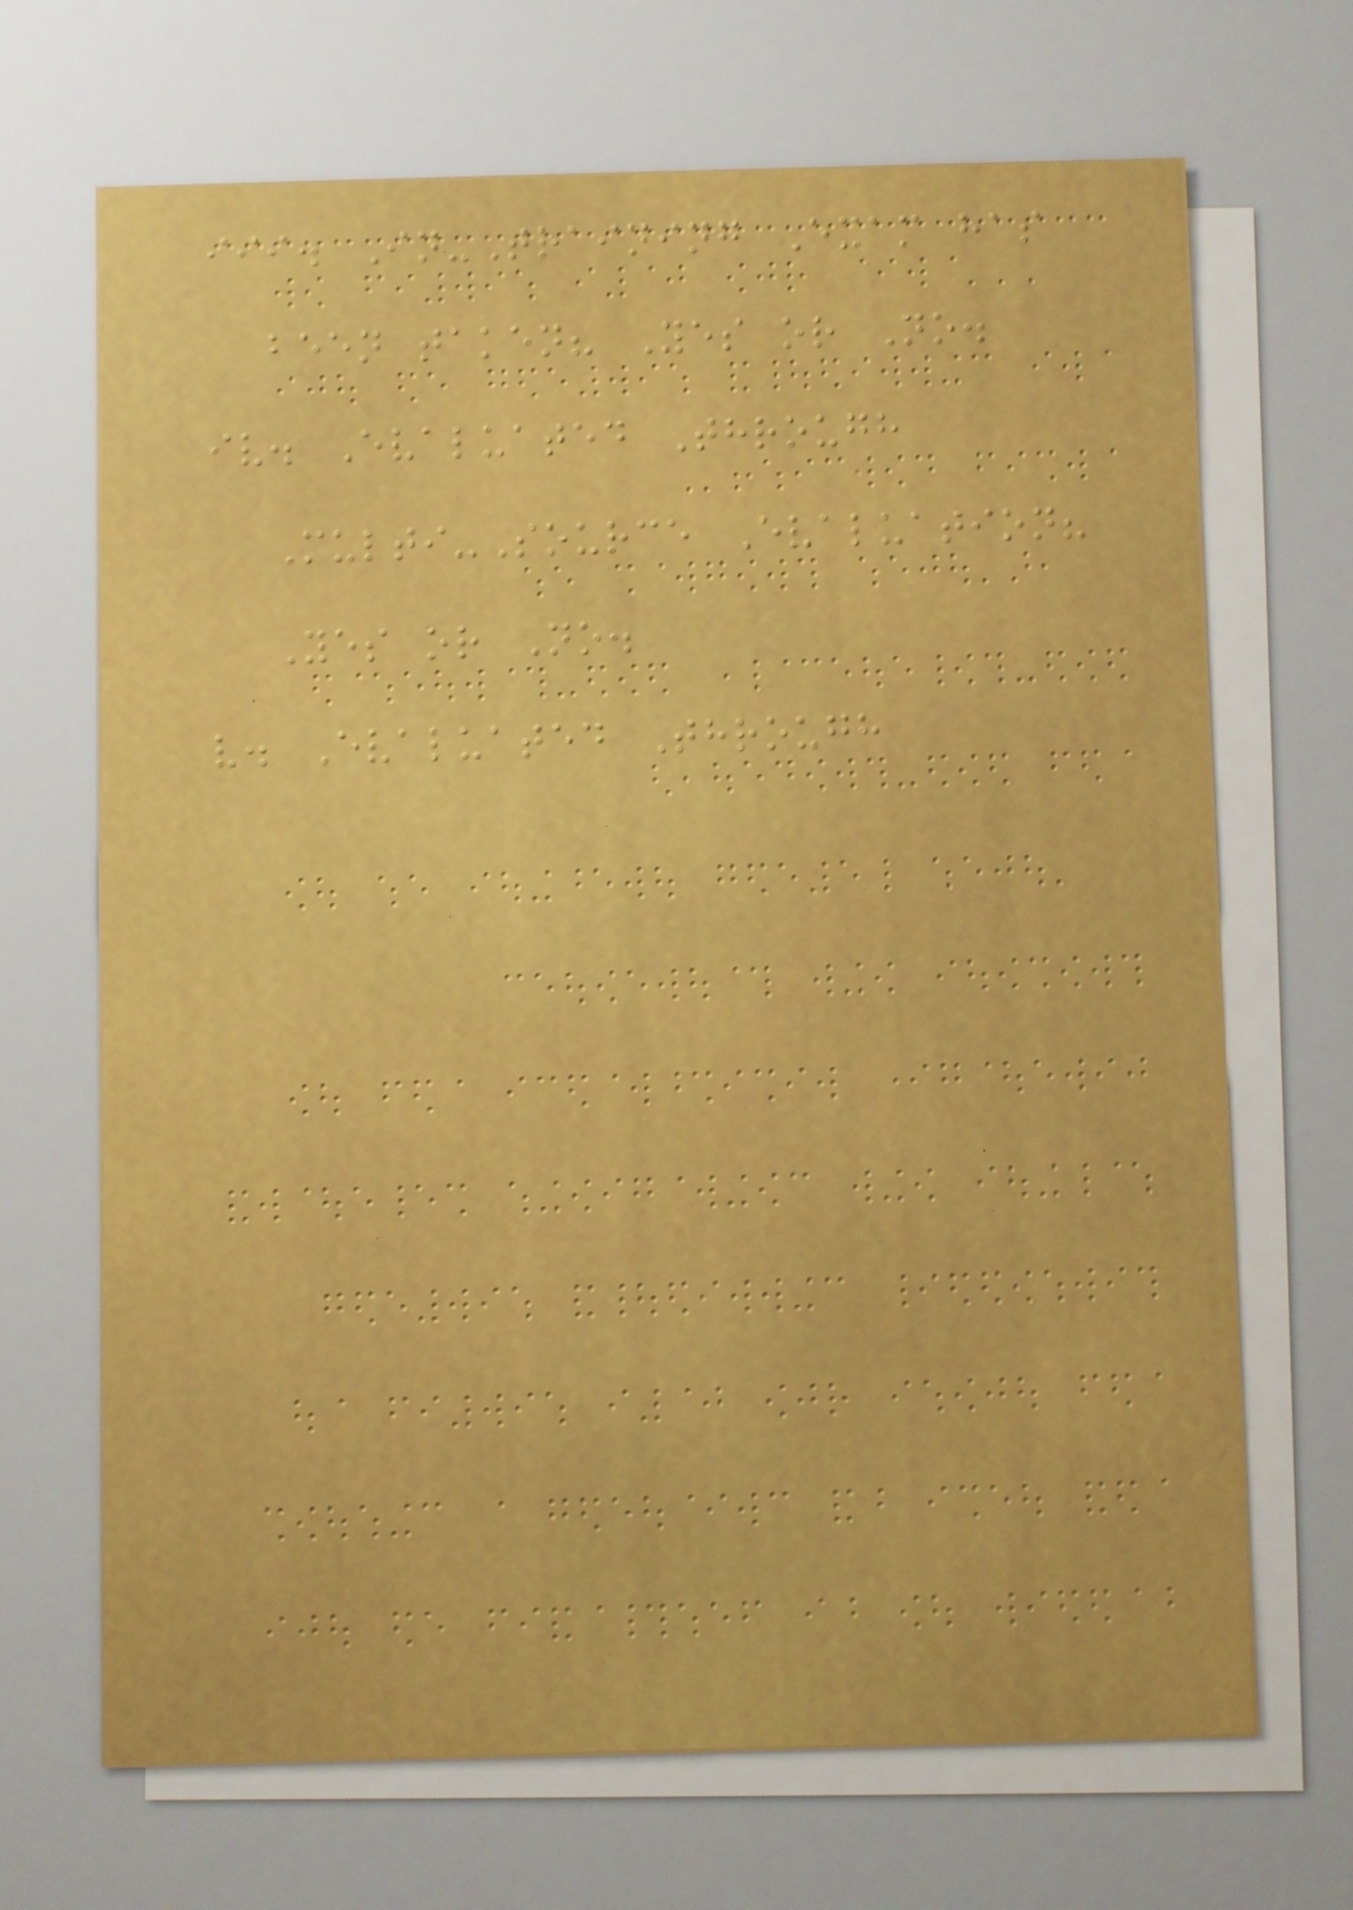iii. In-Training Exam has
been taken? Yes or No.
iv. Evaluated Through
Multi-Source Evaluation?
Yes or No.
v. Evaluated Through
